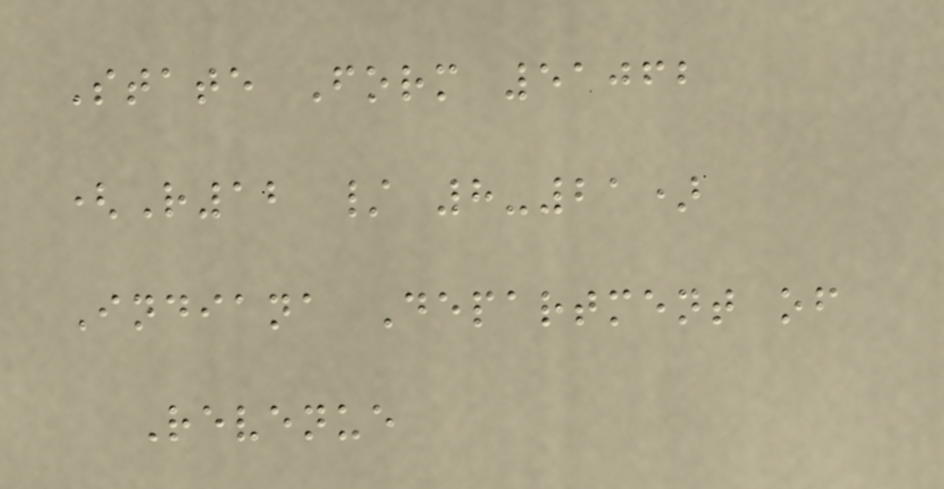State Form 51062
(R12 / 8-21)
Indiana Department of
Revenue
